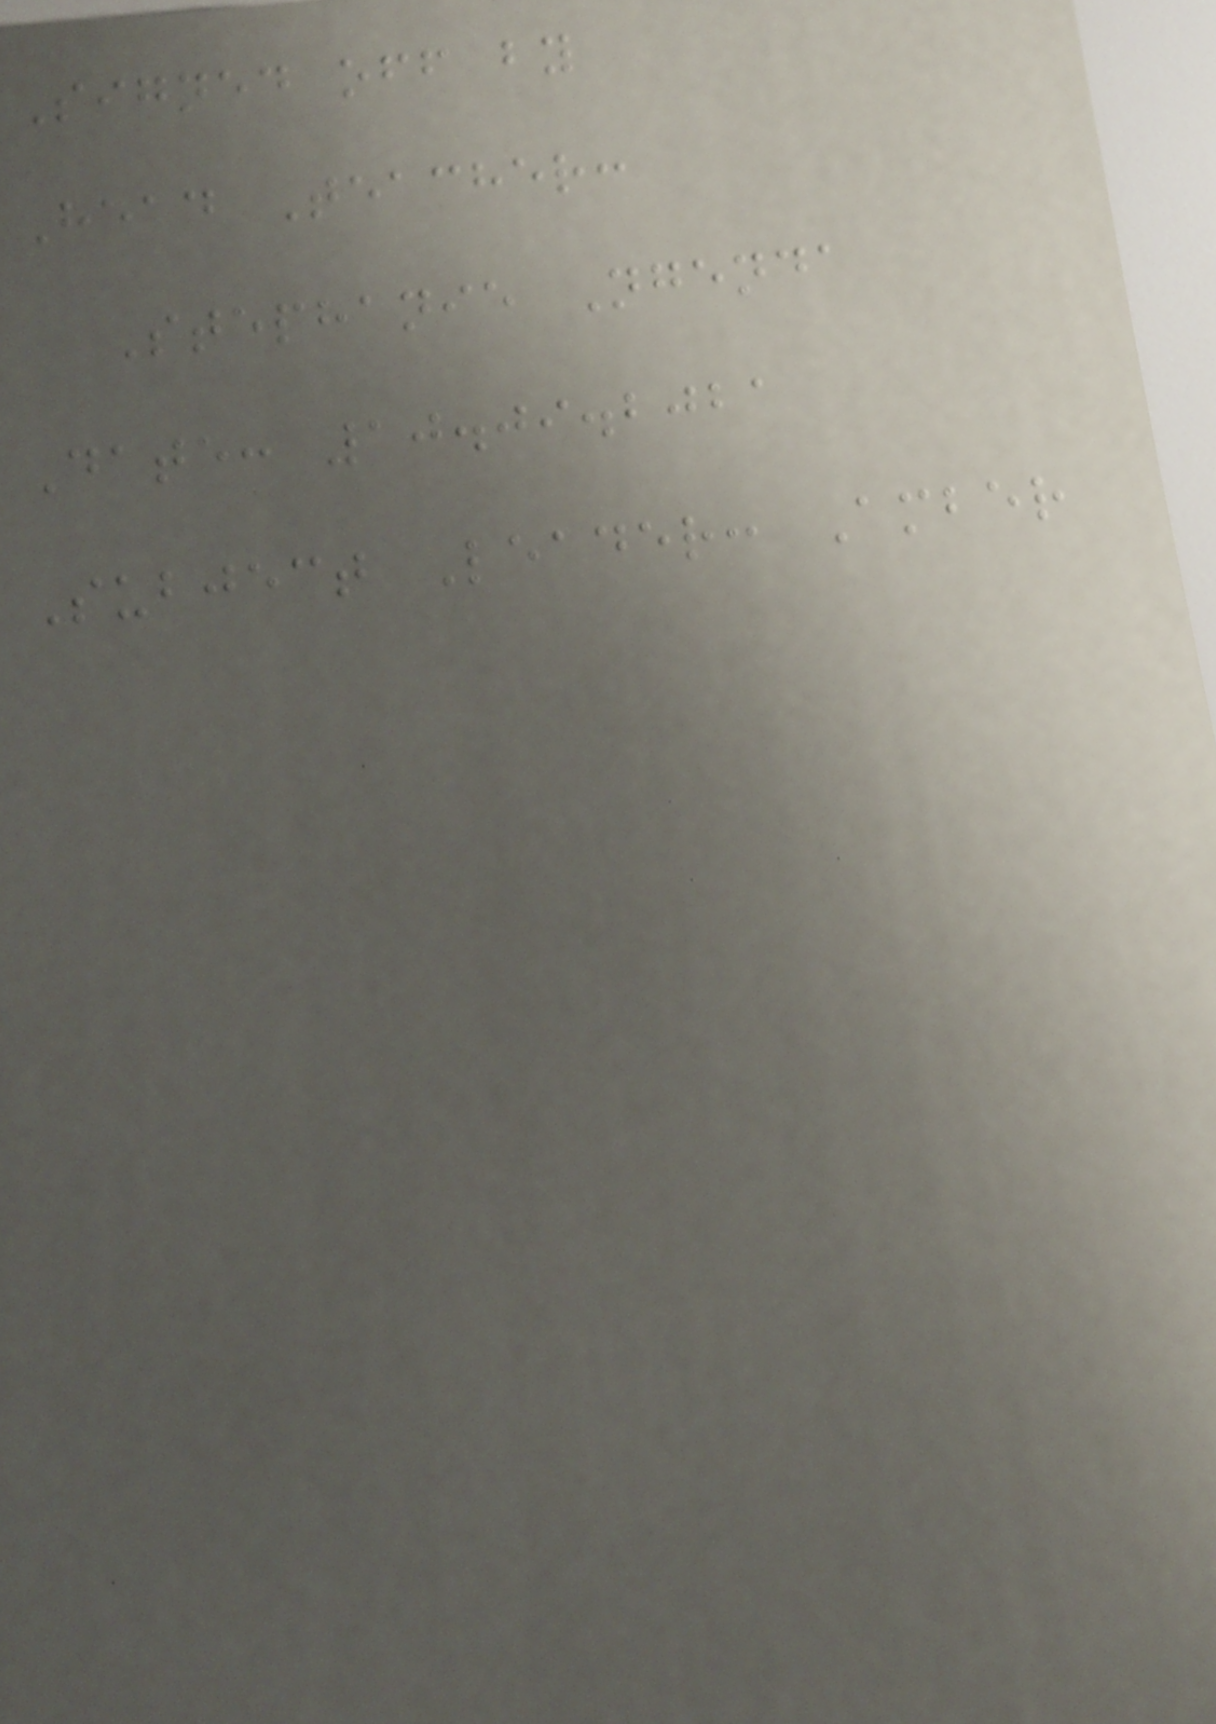Signed off by
Head Teacher:
Stephanie Ngenda
Date: 10.09.2021
Subject Leader: Amber
